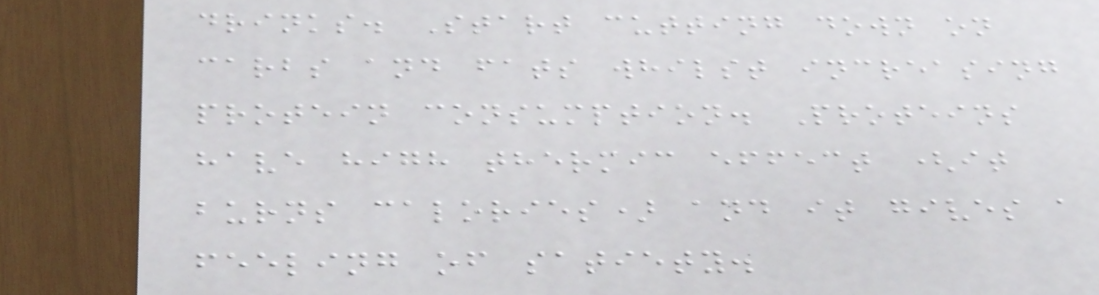drinks. Start cutting down on
carbs and fats whilst increasing
protein consumption. Proteins
have high thermic effect (it
burns calories) and it gives a
feeling of satiety.
